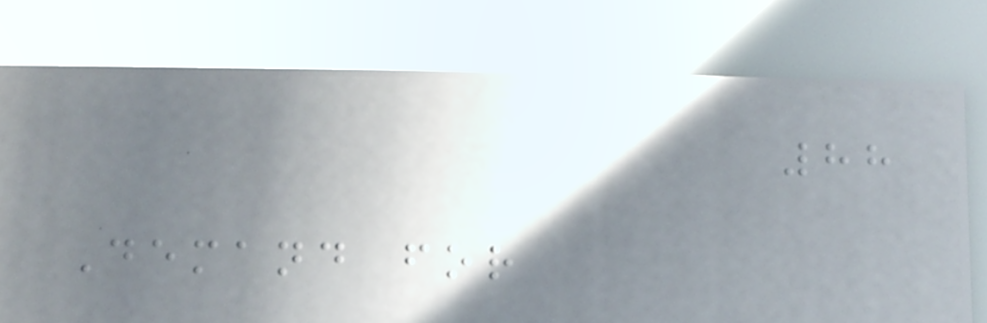88
Demand for
